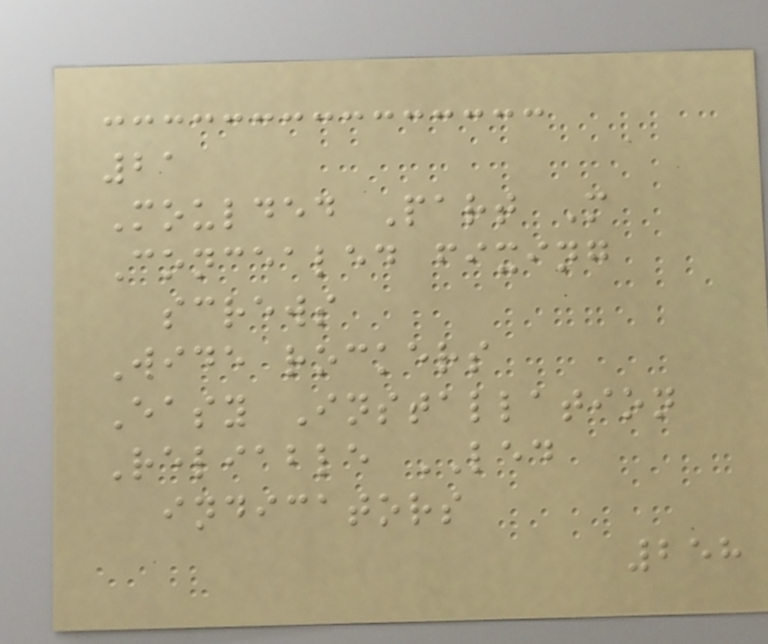21
Moulded Part M
Concealed fixing
screws
Wide rockers
Easy Installation
Reliable LED
indicators
258
